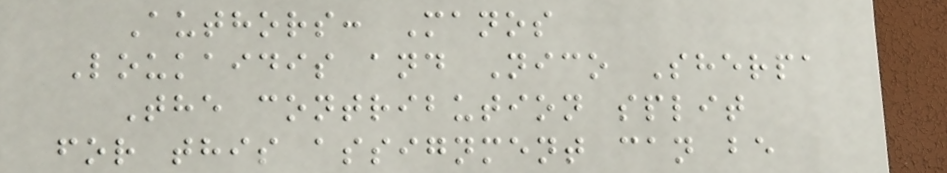Authors: Manos
Loukaidis and Nico Sherpa
The contribution split
for this assignment can be
